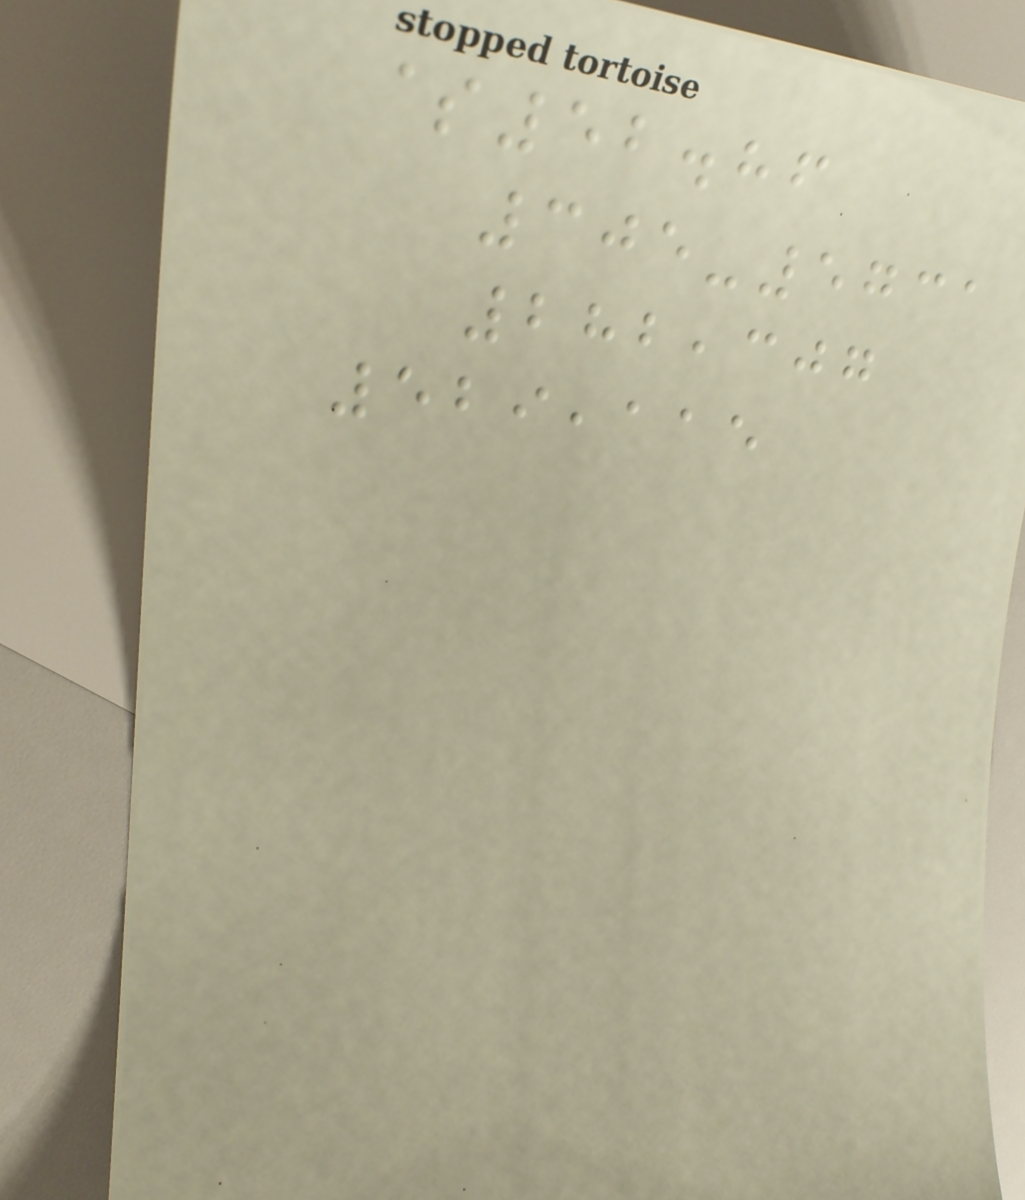$52.86
305-5731
282,307
529,115
